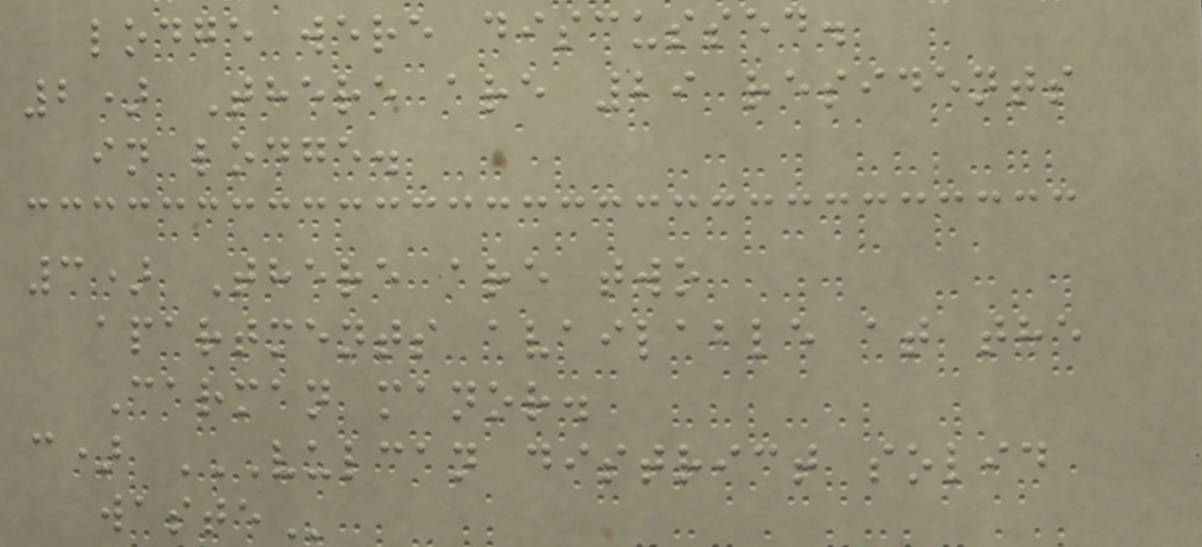lodge were discussed.
2) There are 29 residents
in lodge.
3) There are two
apartments available at the
Carman manor.
c) VULCAN DISTRICT SOLID
WASTE
